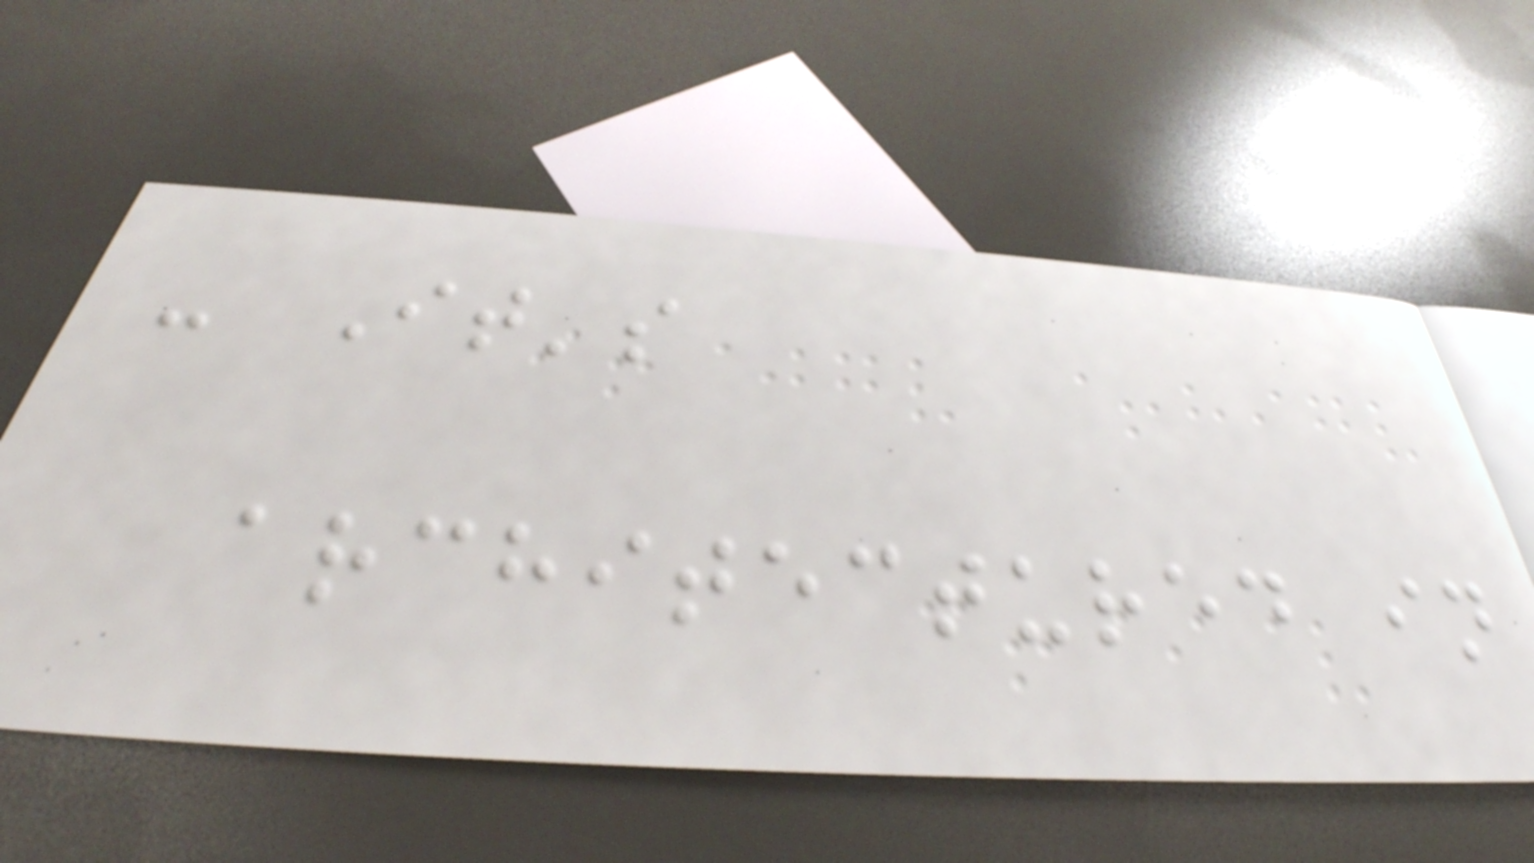- It's
architectured in
